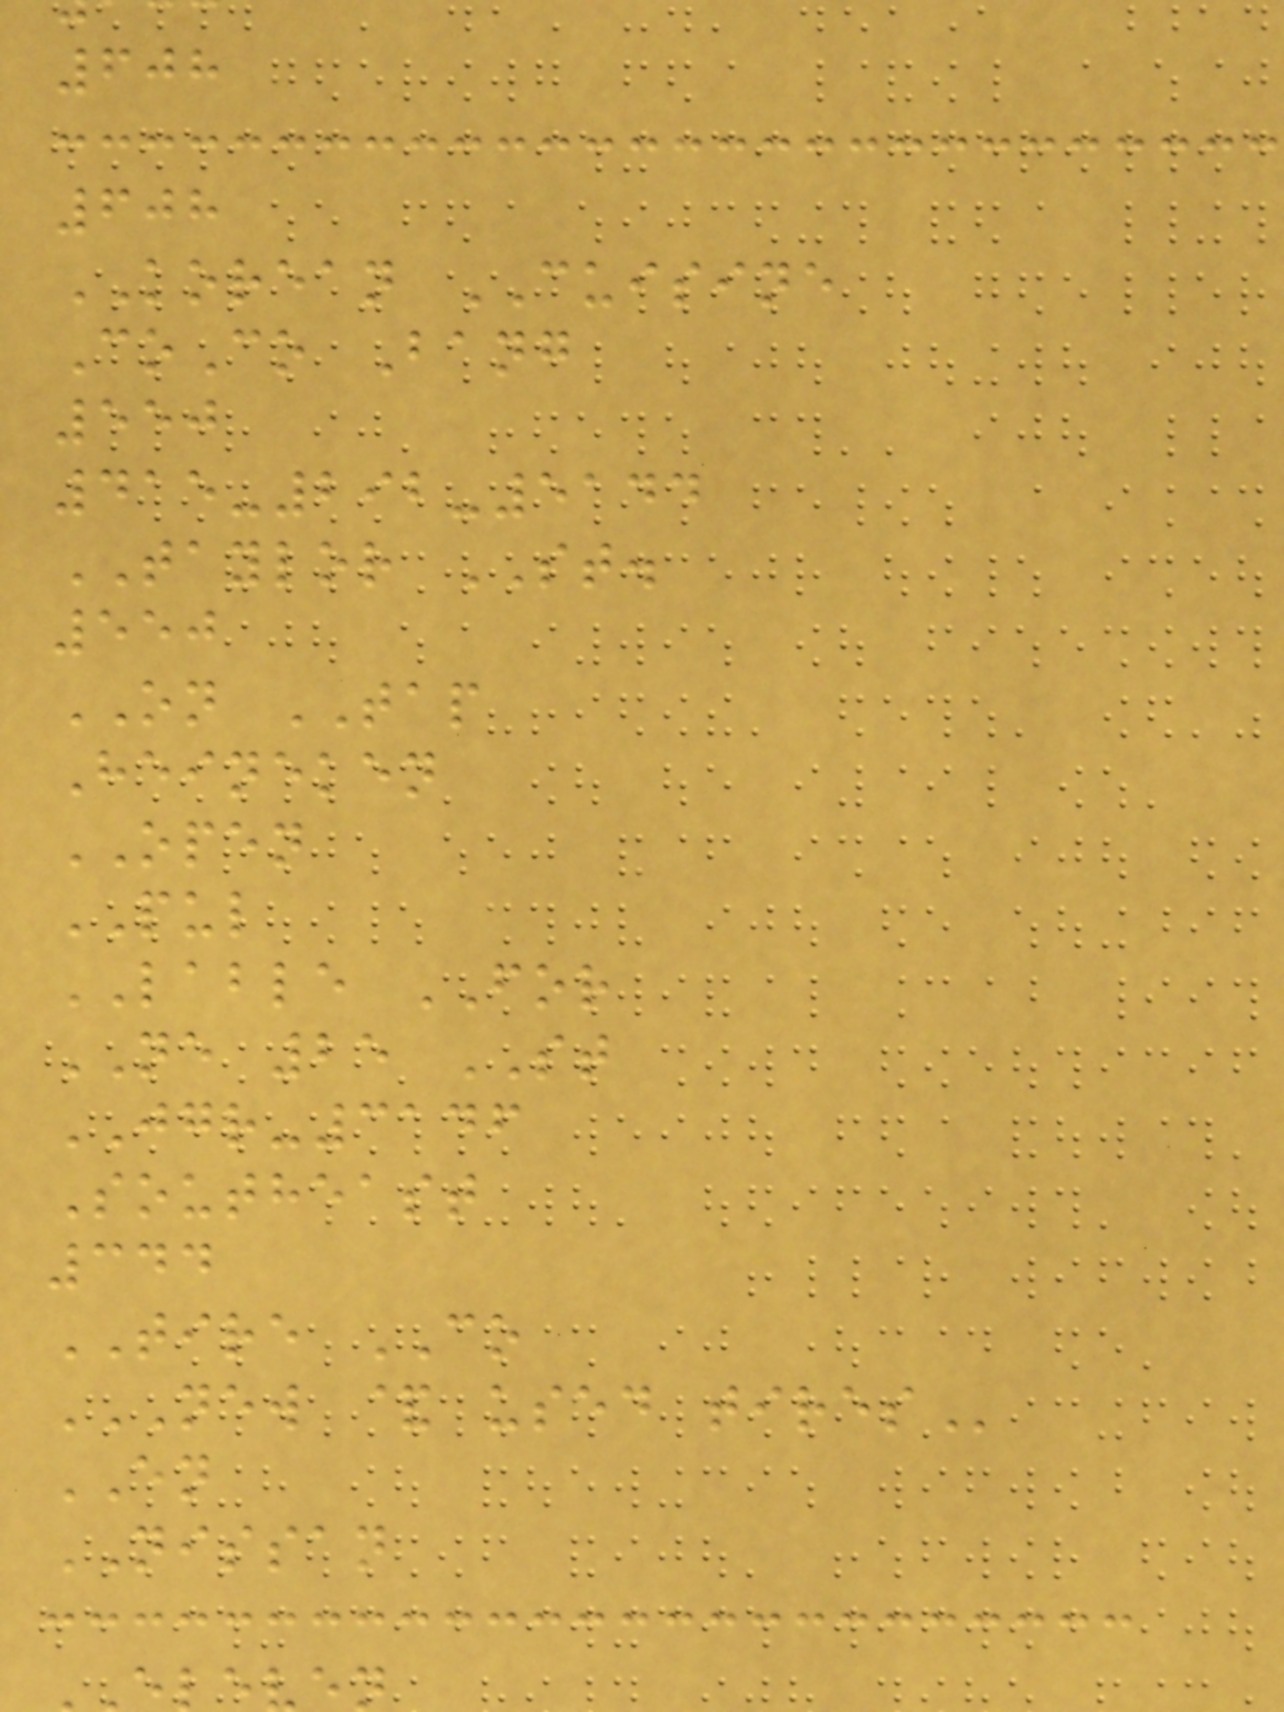608
608
KOREAN CUISINE
CoCo Bang
550
415-292-5144
TAYLOR ST.
550
ON TAP
Heineken
OPEN
PUL
LABLE FOR
NE 25 ST
JGR-3146
Southeast
344
TIRE CO
NEW & USED TIRES
EN
NISSAN
